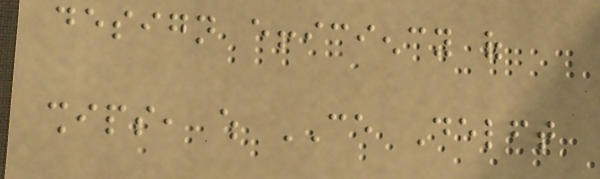design efficiency of
ships, which CE Delft
